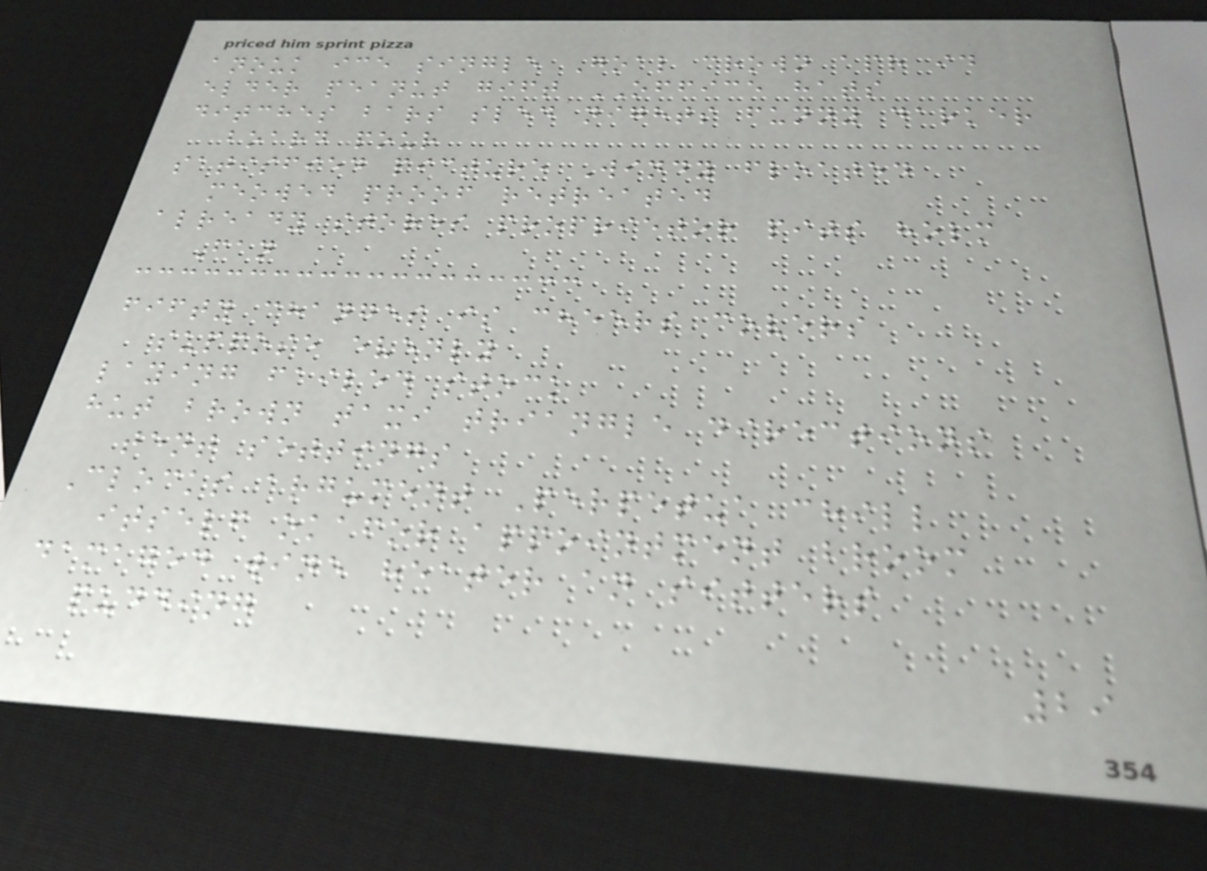anouk ice single Goal crown apr id
elder peanut gift OFFICE hats
ditches bars sled nights funny darker
board pour
satisfied picture Windy floated
meowed proof retreated
already stores proprietor pits holm
Fan
fifty changes is cheers covers
suppose evenly
laying failed stock
hut brown taxi triangle directions
tent settings
Clocks argument Perpetua chill
itself okafor appointment broom
damaged wine heater an sitters
pudding
29
